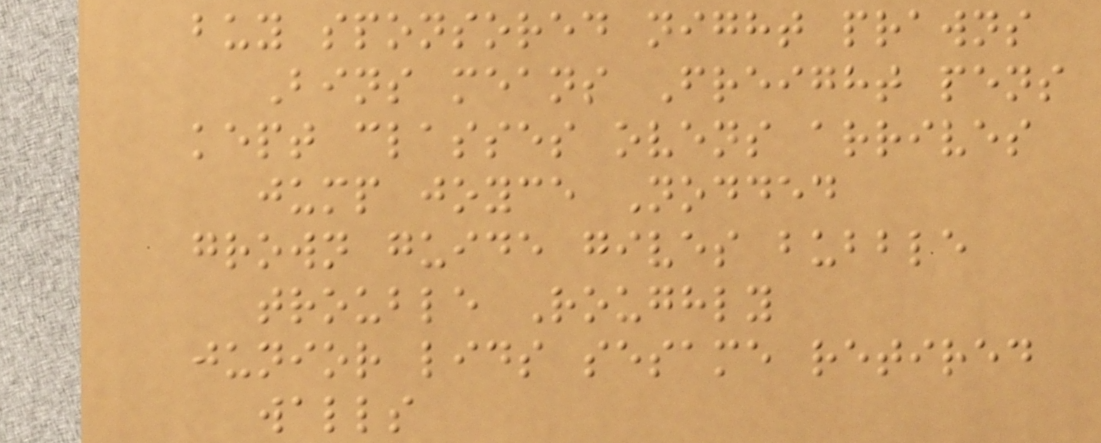buy sponsored night prawns
Bins means Freight pens
kept classes ovens arrives
jump joyce Nodded
grown guide gives bubble
trouble Roughly
junior lids sesame retired
walls
